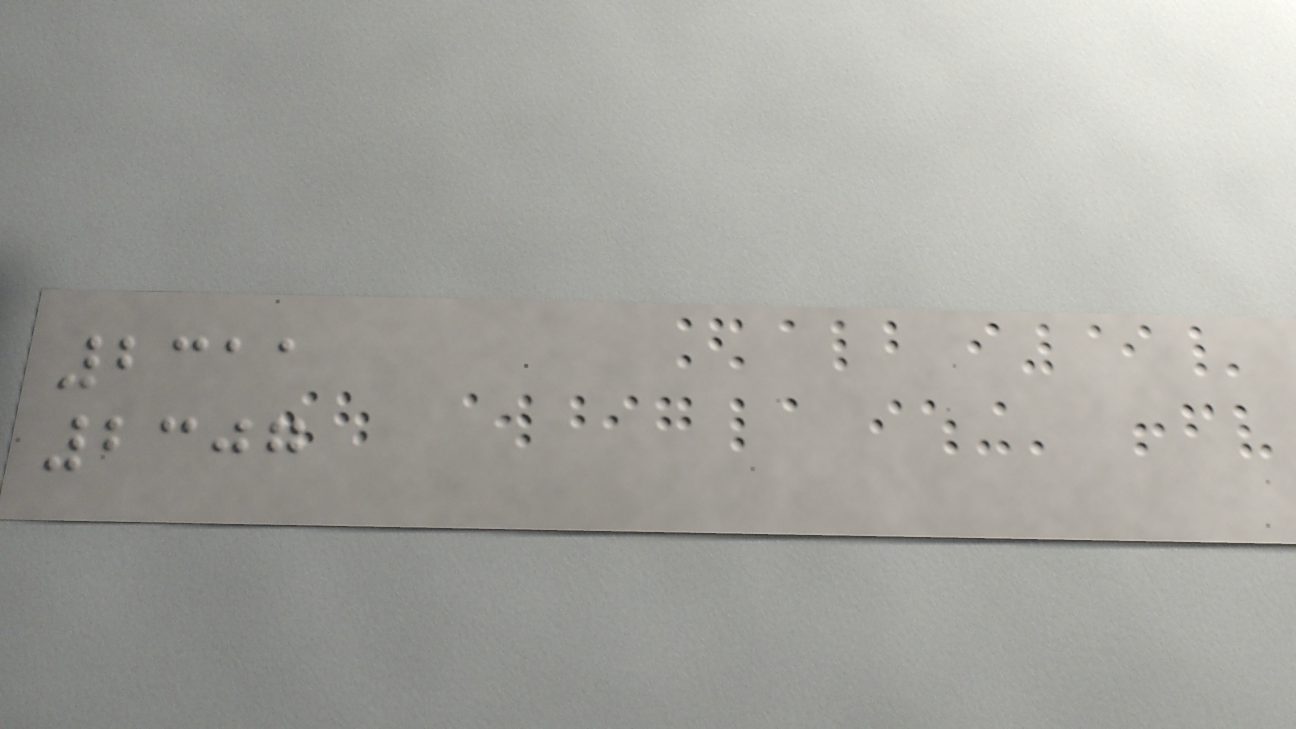2311
2307
